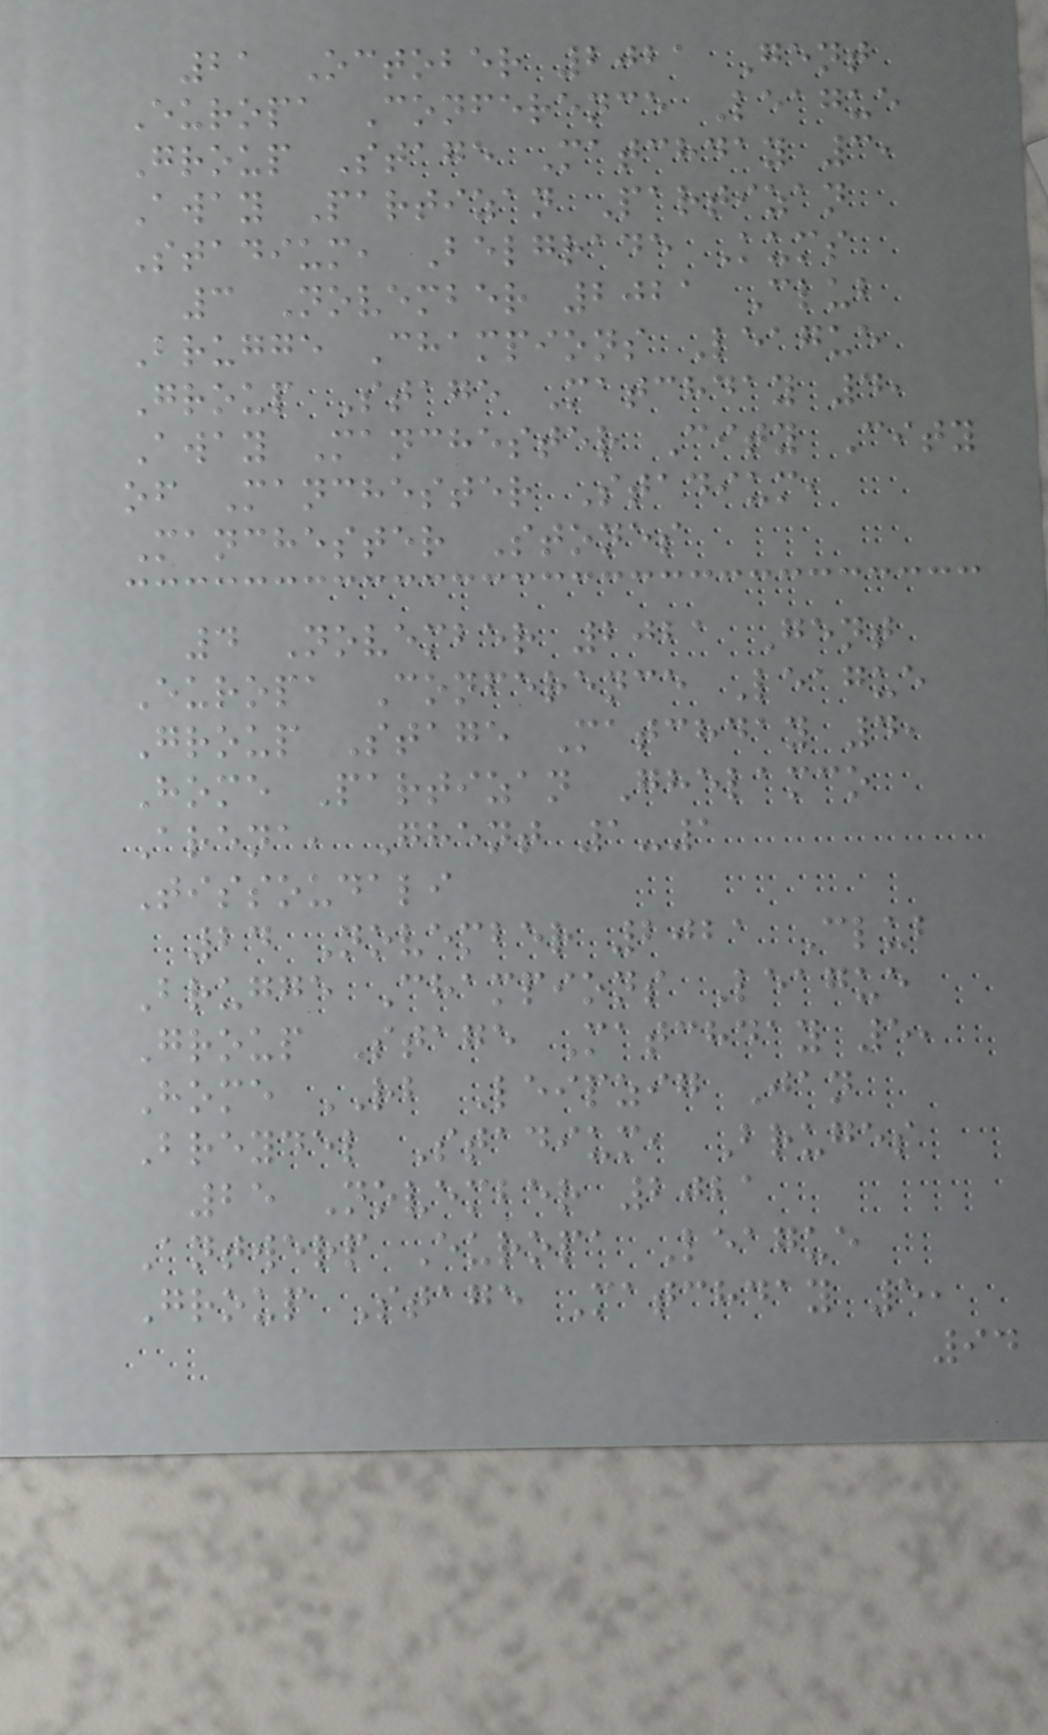21 October 2021 Gent
Europa Conference League
Group Stage Matchday 3,
Away Partizan Partizan
Stadium, Belgrade Kums
3 November 2021 Club
Brugge Champions League
Group Stage Matchday 4,
Away Manchester City City
of Manchester Stadium,
Manchester Stones
4 November 2021 Gent
Europa Conference League
Group Stage Matchday 4,
Home Partizan Ghelamco
Arena, Ghent 1-1
Tissoudali
24 November 2021 Club
Brugge Champions League
Group Stage Matchday 5,
Home RB Leipzig Jan
Breydel Stadium, Bruges
25 November 2021
Antwerp Europa League
Group Stage Matchday 5,
94
